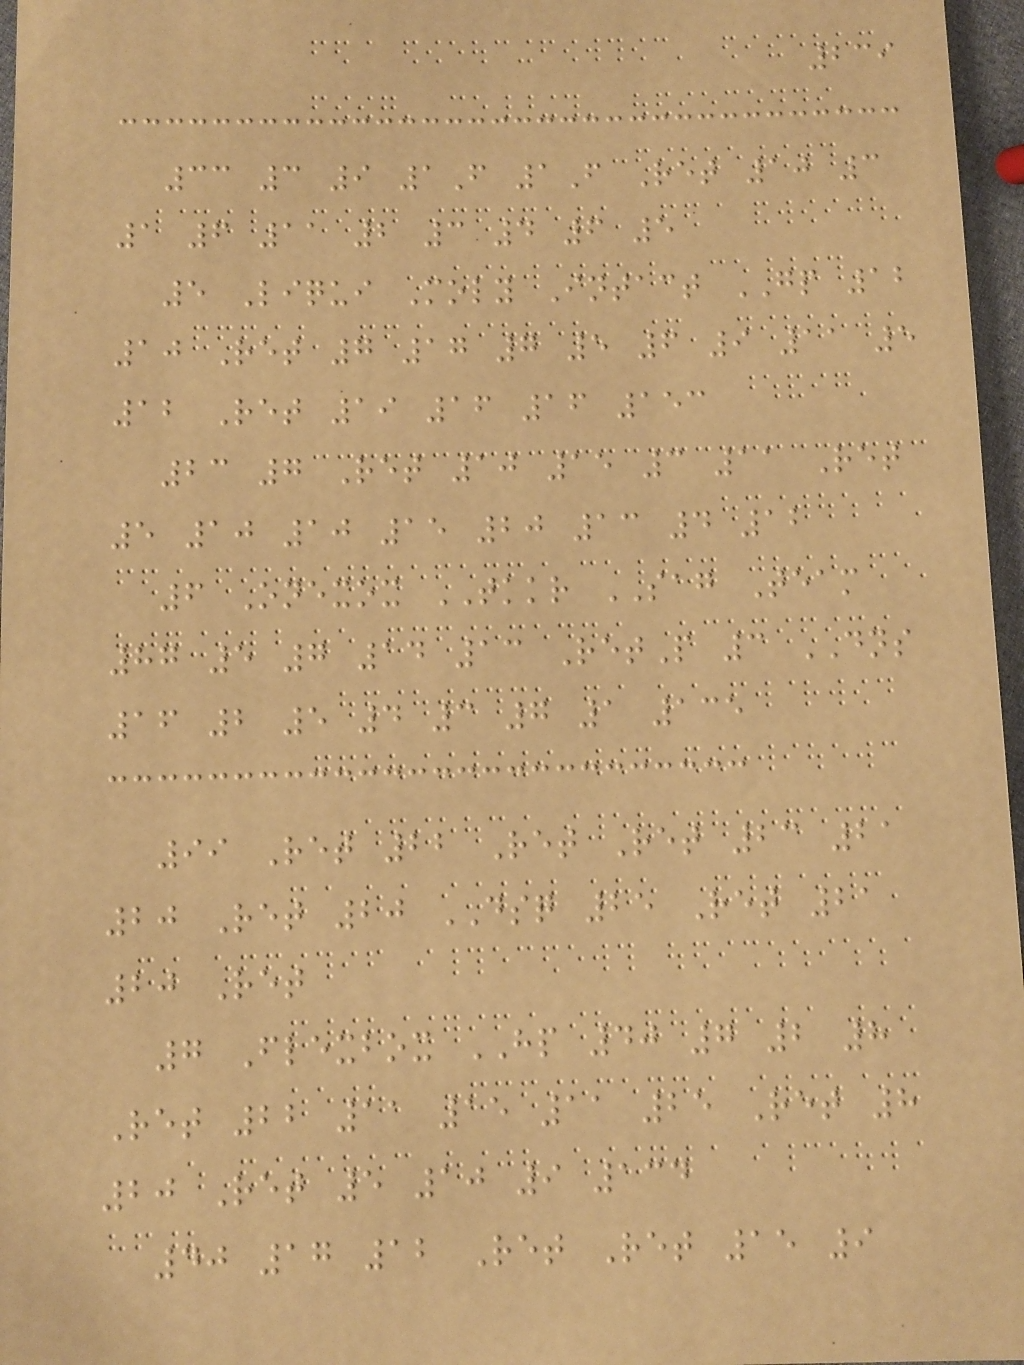239
33 3 9 1F 1F Ret 10 3
1 6 11 2 3 4 6 5
5 Liqui Moly Intact GP 12
10 Ret 7 17 7 5 6 9 11 5
12 Ret 19 16 16 153
23 7 Ret 10 15 3 11 Ret
5 10 10 15 20 13 4 12
6 Onexox TKKR SAG Team
87 5 7 14 13 RetP 3 DNS
16 2 5 4 3 7 1 135
99 Ret 22 Ret Ret 23 21
20 Ret 20 DSQ 25 Ret 21
20 Ret
7 Flexbox HP 40 7 2 8
Ret 22 11 15 11 25 Ret 8
20 Ret 5 10 9 134
40 17 12 Ret Ret 15 9
